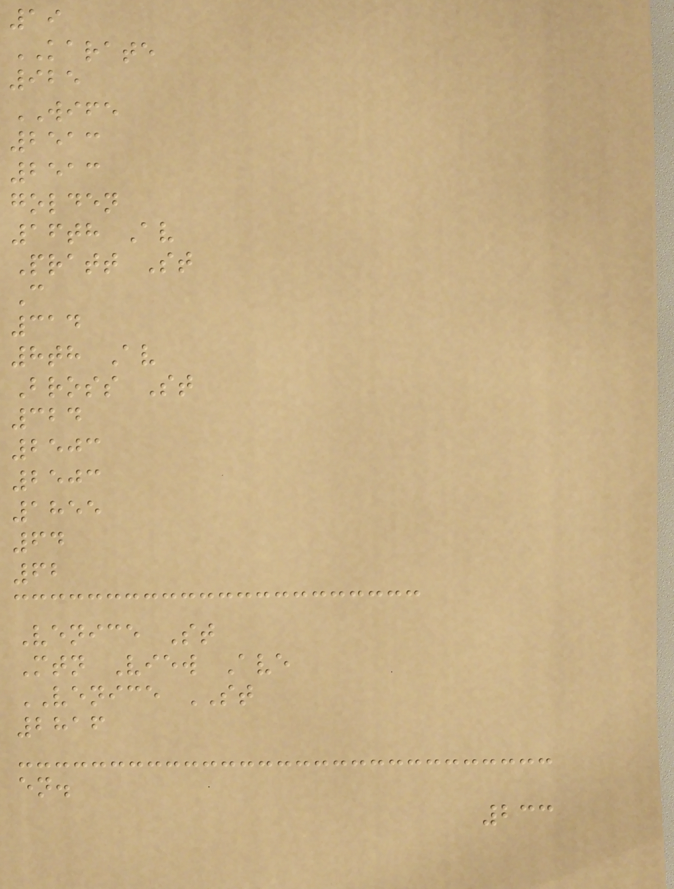19
KARATE
925
WIFE
2513
2513
golden
16th Av
Pratt St
C
314
8th Av
Bross St
324
2503
2503
1855
64
62
Venice St
Mtn View Ave
VENICE ST
2816
en.
233
